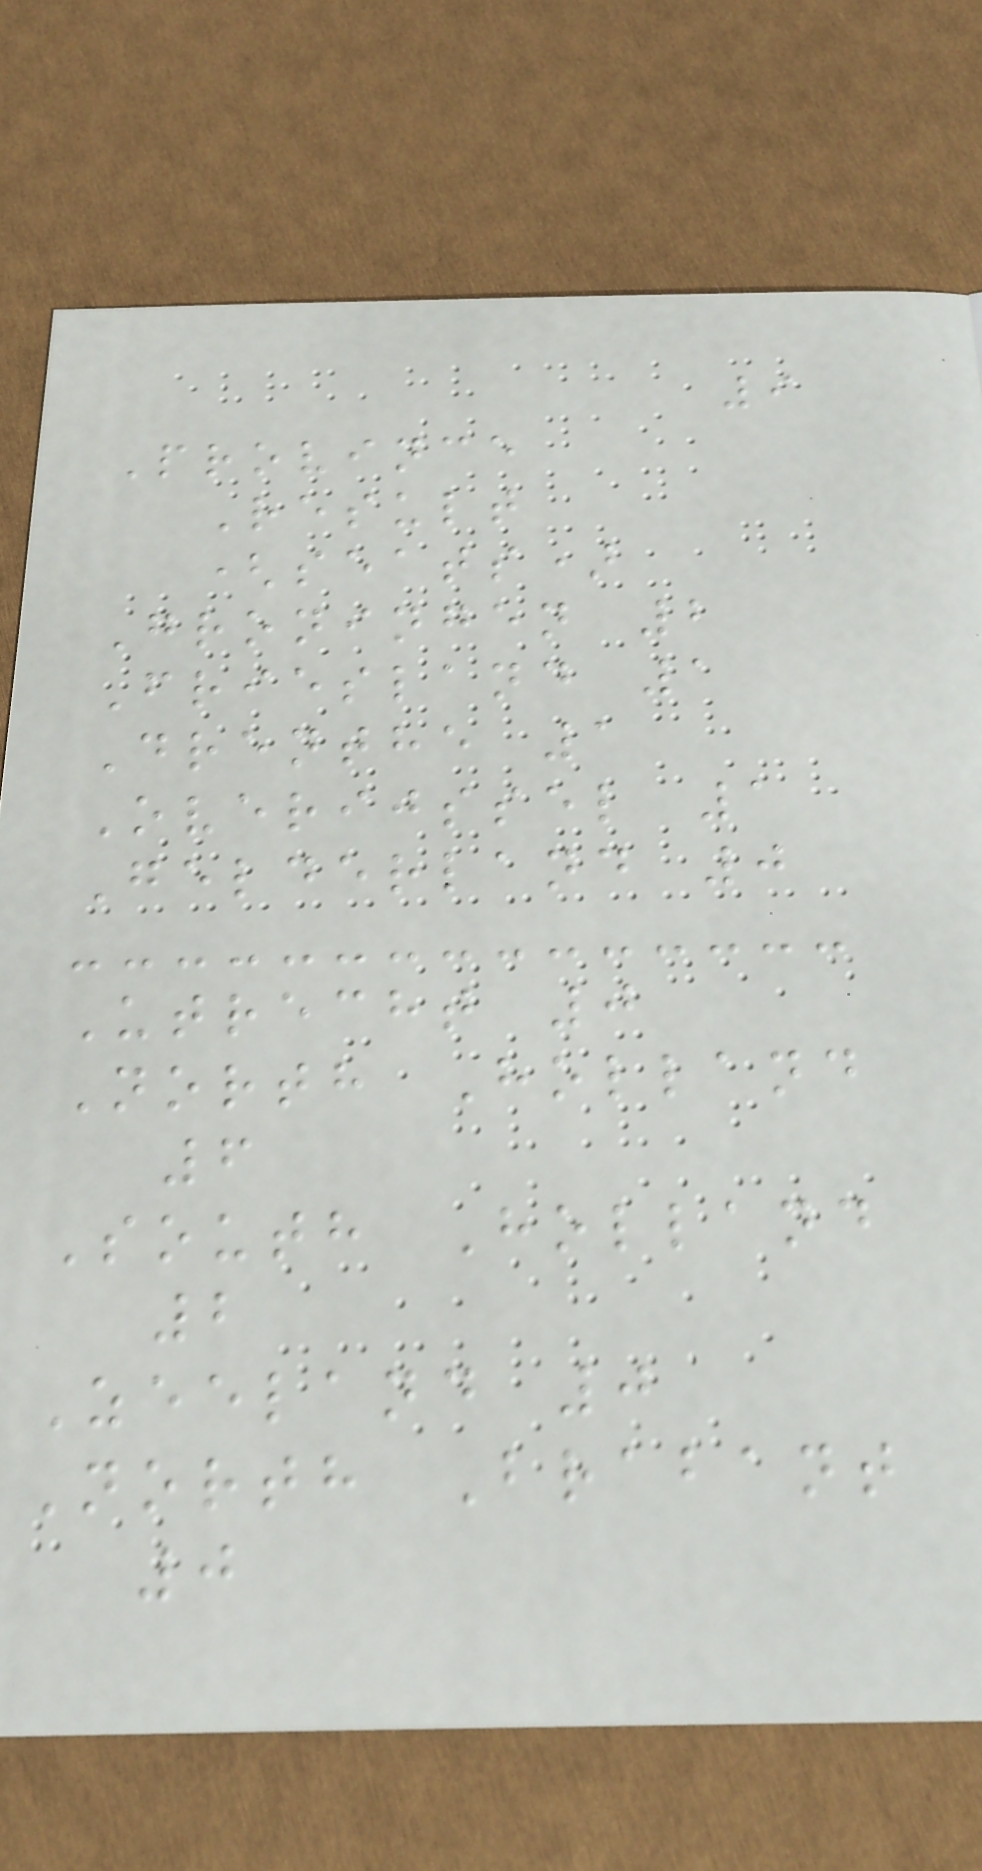9
Province
Result
(seats)
Groningen 2
Friesland 1
Drenthe 1
Overijssel 1
Gelderland 0
Utrecht 0
North Holland
6
South Holland
2
Zeeland 0
North Brabant
0
